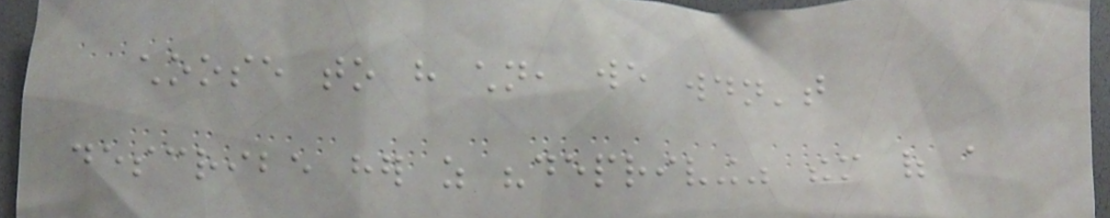choose to have children, we wouldn't
describe her as "depriving" them of a
